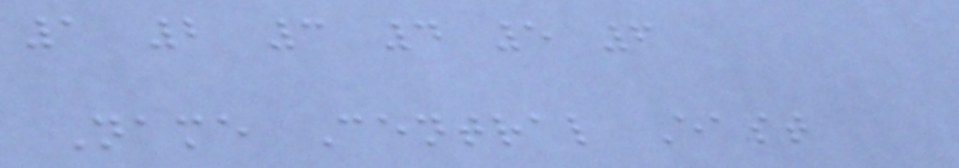1 2 3 4 5 6
Name Central East
